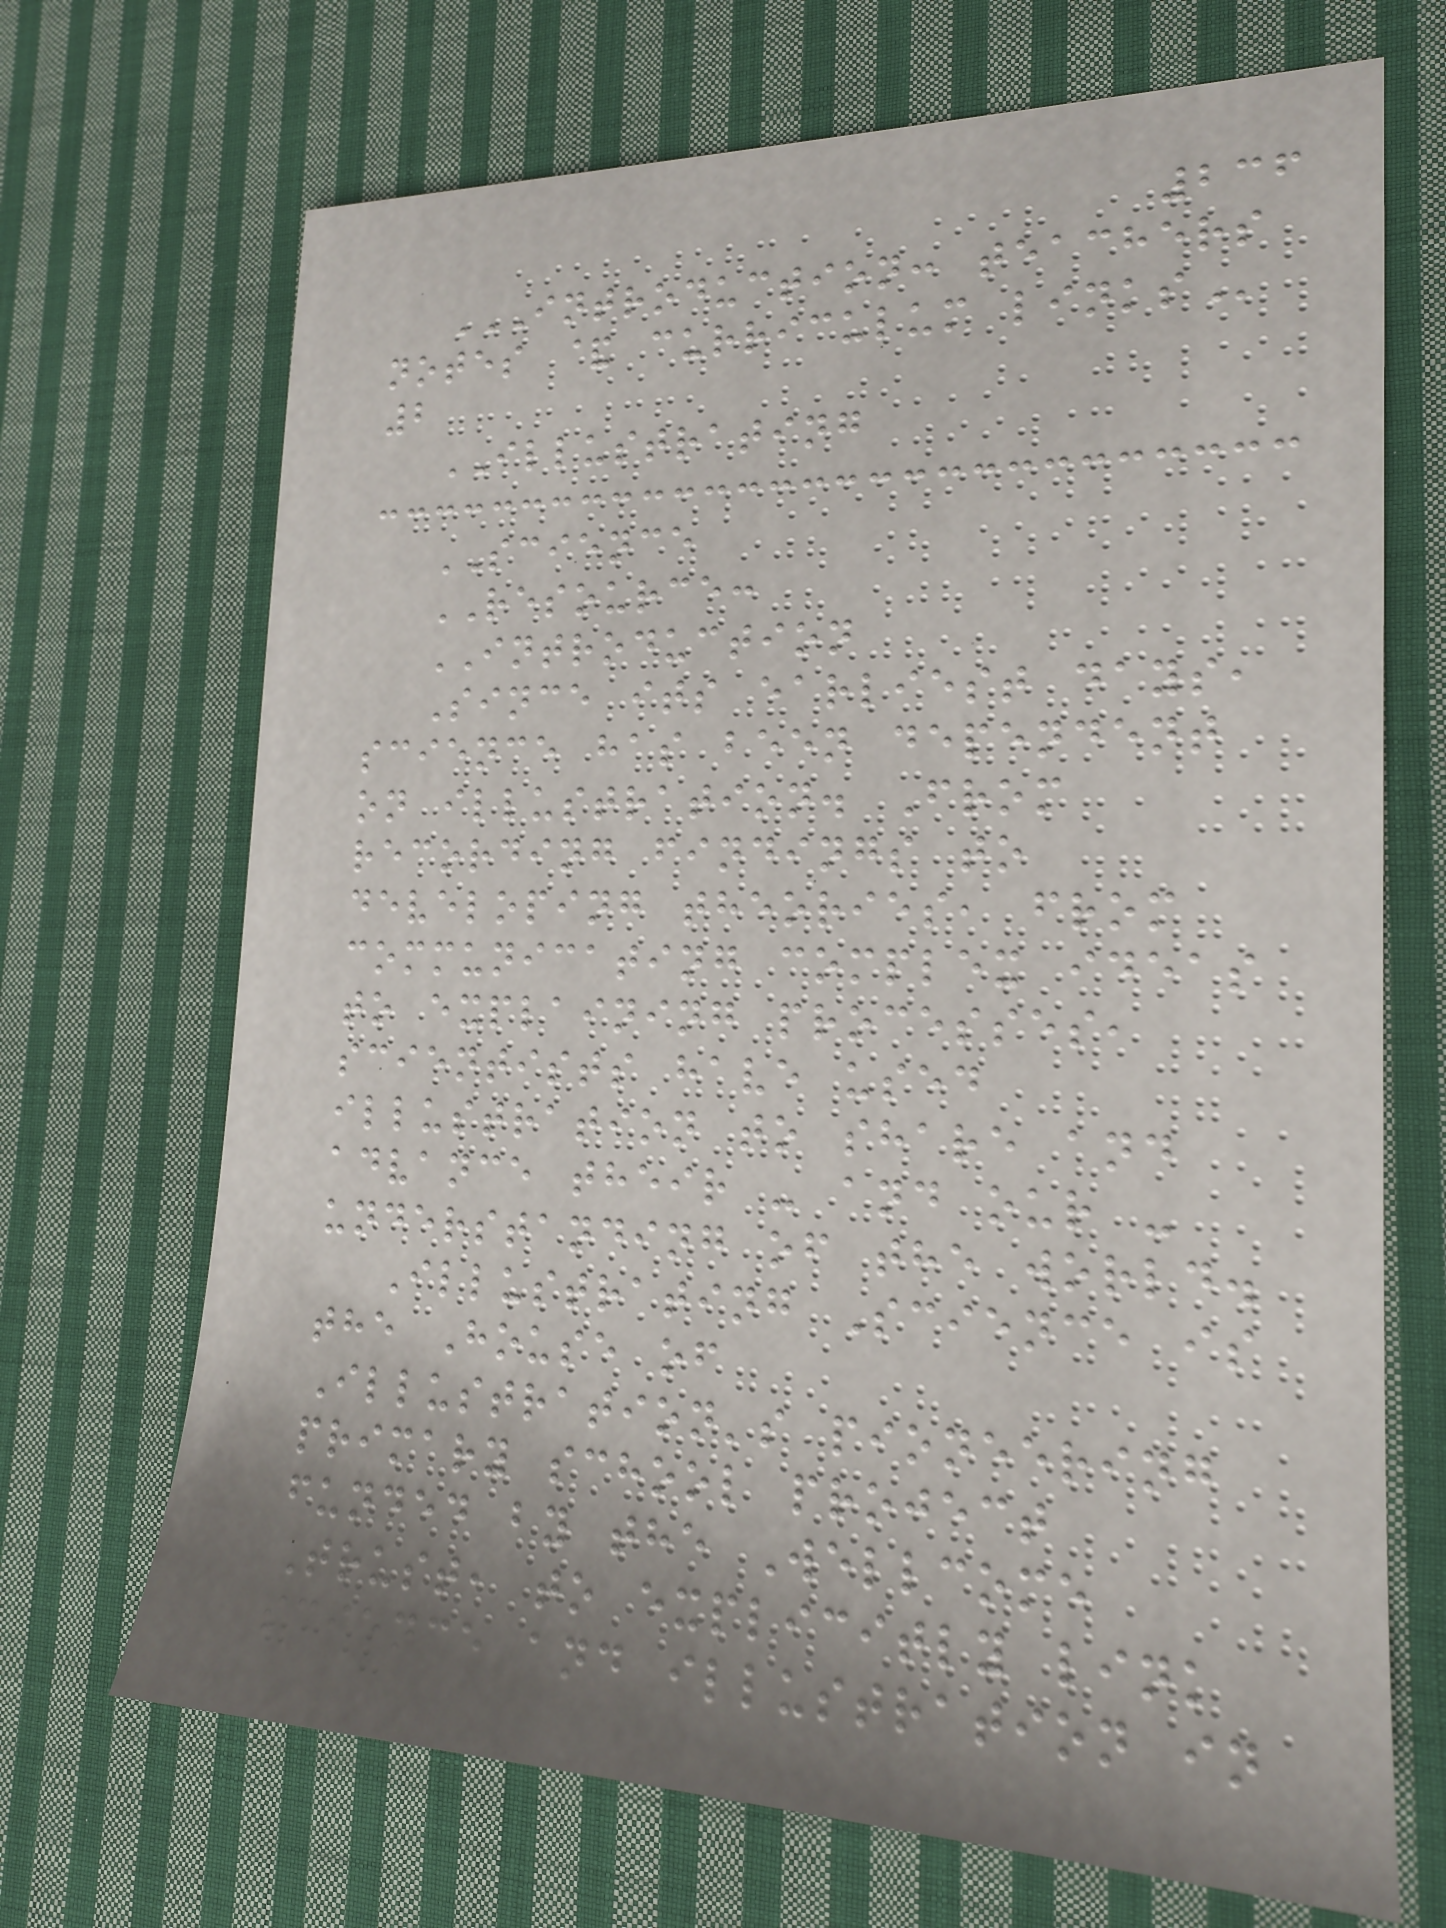236
INTRODUCTION: TEACHERS
NOTES & CURRICULUM LINKS
2
ILLUSTRATING
SCIENCE
RESOURCE:
INTRODUCTION
Since its earliest days,
science has been dependent
on illustration. From
recording findings to
developing theories, from
communicating complex ideas
to explaining processes,
scientists have used
illustration to share and
advance their - and our -
understanding of the world.
Illustrating Science is
the House of
Illustration's pioneering
primary school project
funded by the Wellcome
Trust, to explicitly link
science and illustration in
